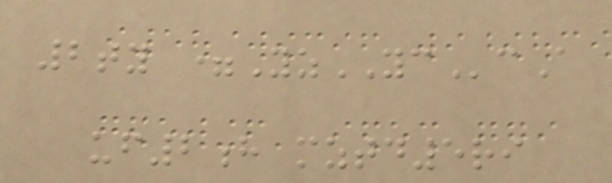2ty =YzYCcA
uf2h mztd5ri
